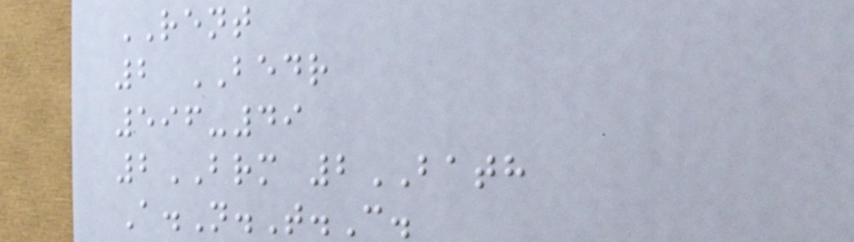RENT
2 BEDR
596-49
2BRM 2BATH
A.N.T.C.
